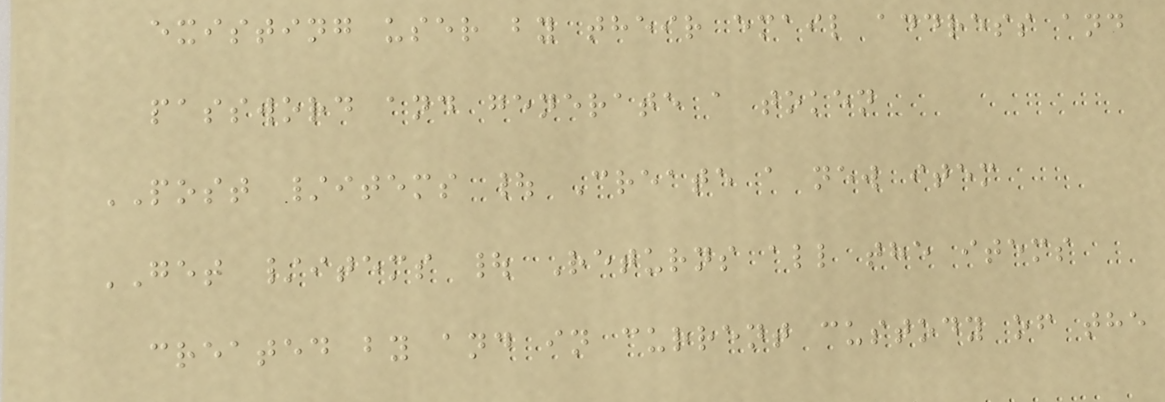existing user by their email address and
password and generate a token
POST /items | Create a new item
GET /items | Returns all the items
created by and in current custody of the
